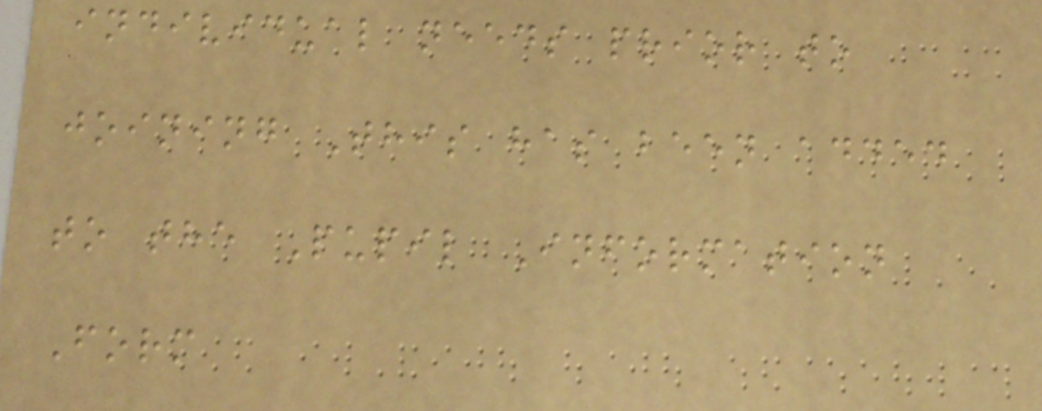individual needs prior to
joining This has been added
to the Pupil Information
Form
